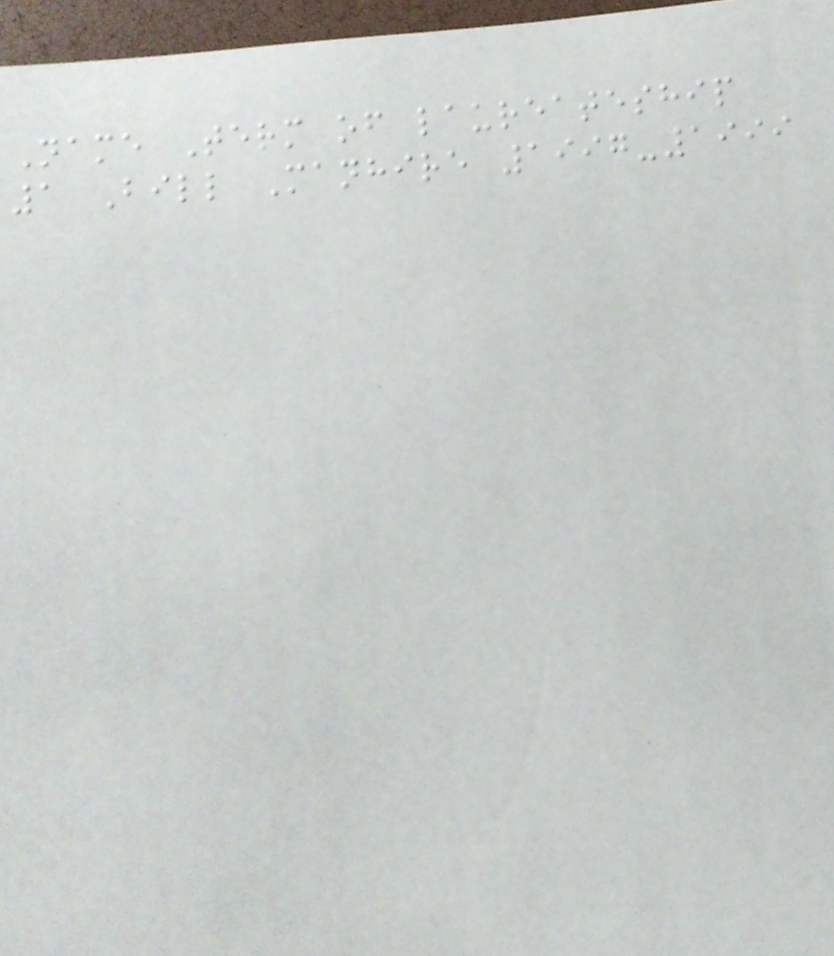Name Term of laureateship
1 Bill Manhire 1997-1999
